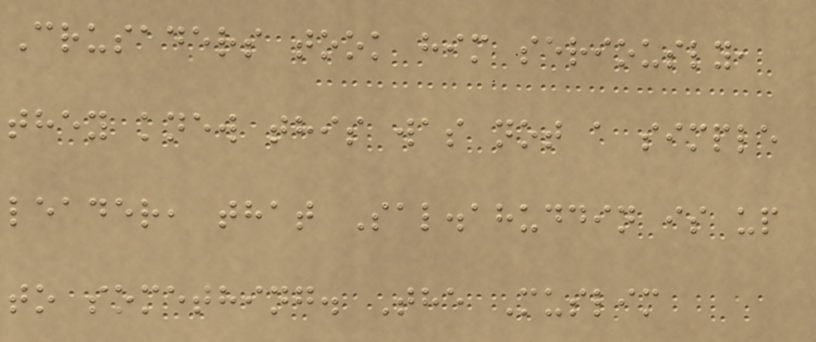Crusaders took him seriously,
they knew this was not a simple
leader, that Sal.ahuddin is up
to something. The Muslim
